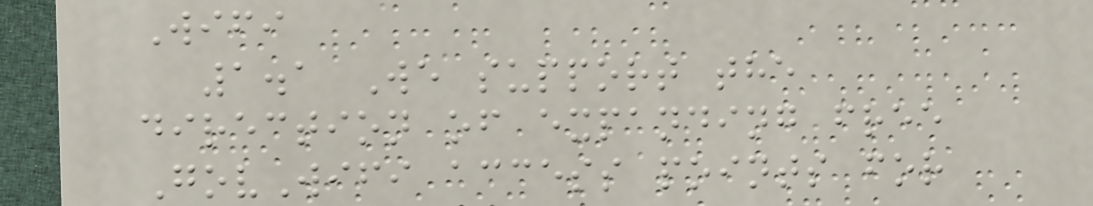Wifi
1.1 We support the
direction of expanding free
GovWifi access points for
